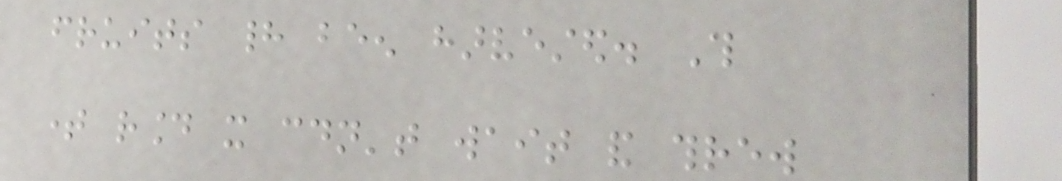fruits had been harvested. This
time round it couldn't wait and threw
